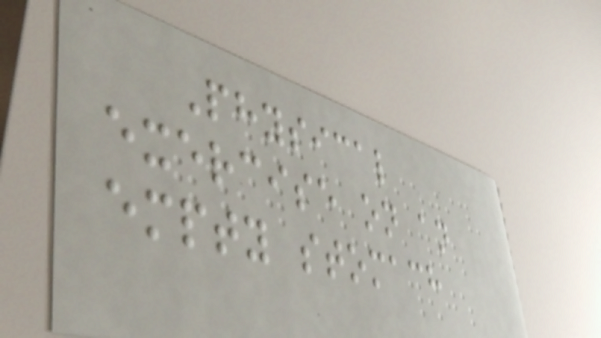Physical
exercise on an
empty stomach
